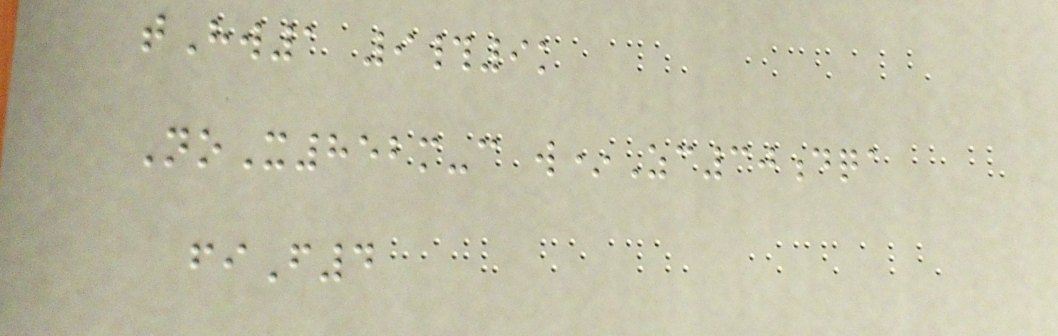tHw1 9#9k
NoX852m-c w*Zc30dqa
fiF4
